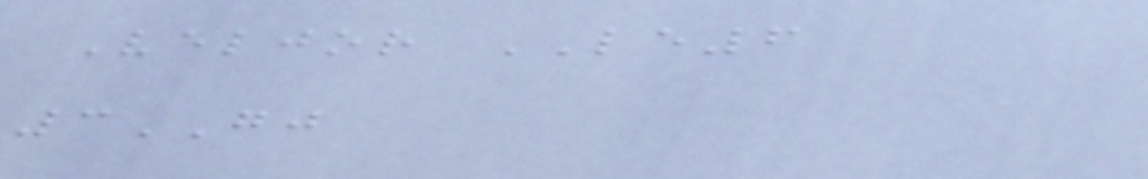Veljor LE6
3GJ
